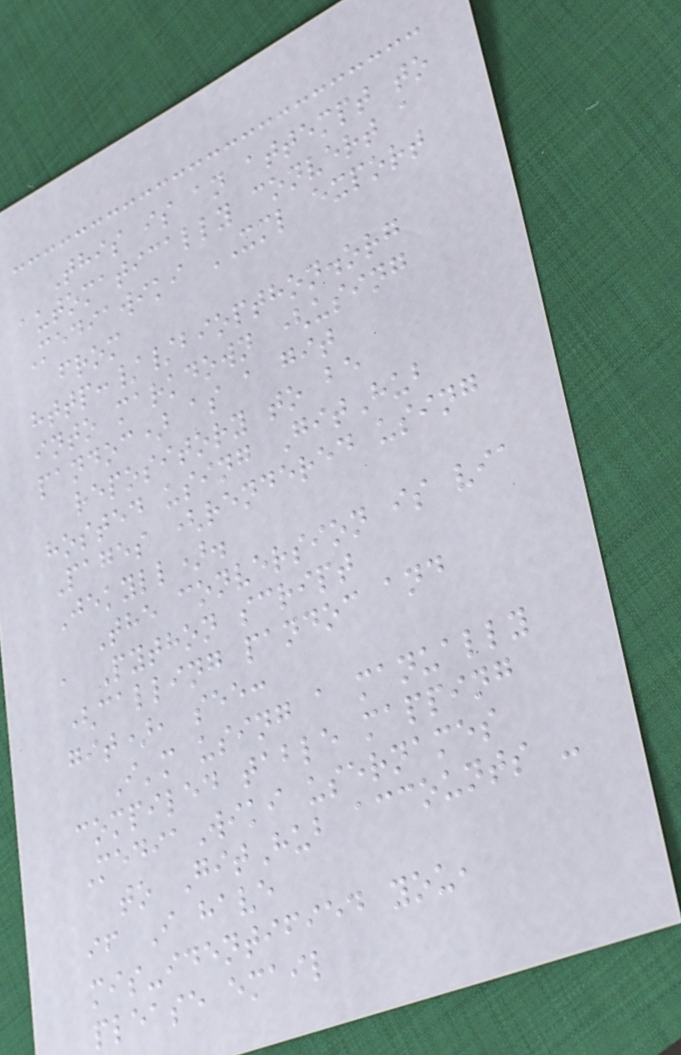This is an attempt to
automatically convert a
Mediawiki XML export
from
http://biopthon.org
into markdown (using
pandoc) as a git
repository to be
hosted using GitHub
Pages (rendered using
Jekyll).
The conversion is via
a Python script
(calling pandoc and
git), see:
I'm using a manually
compiled table mapping
MediaWiki usernames
to GitHub accounts -
if I have
mis-identified you,
please email
